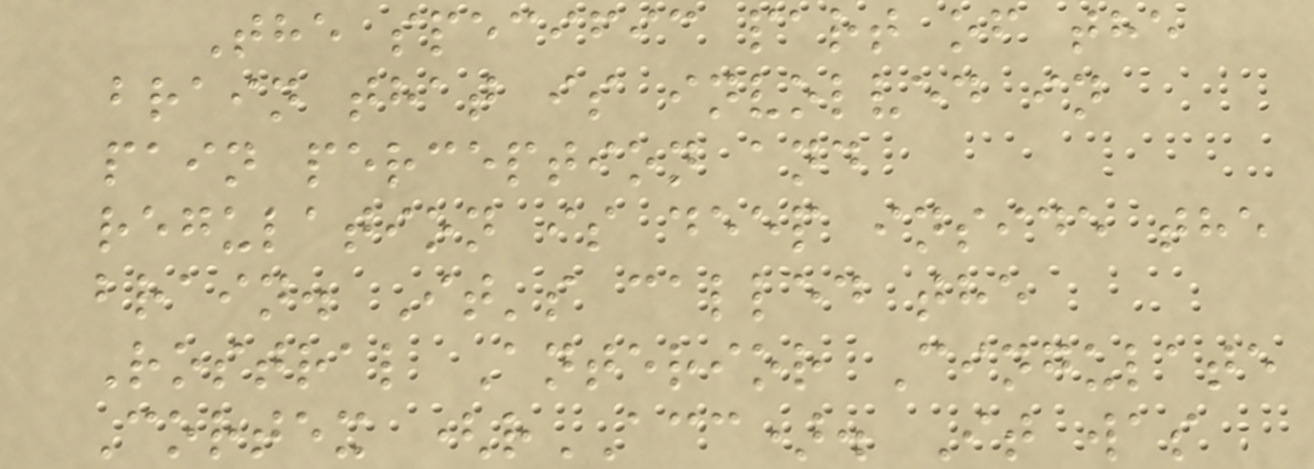The specific part of the
brain that is involved in
pain perception and
regulation is deep inside the
brain. It's called the
Rostral Anterior Cingulate
Cortex (rACC). It was
